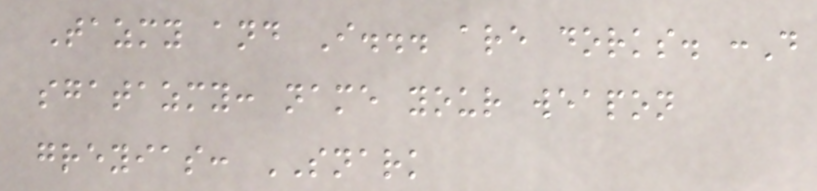Tazmy and I... are dorks. :D
sgatazmy: name your weapon
greyias: SNARK
